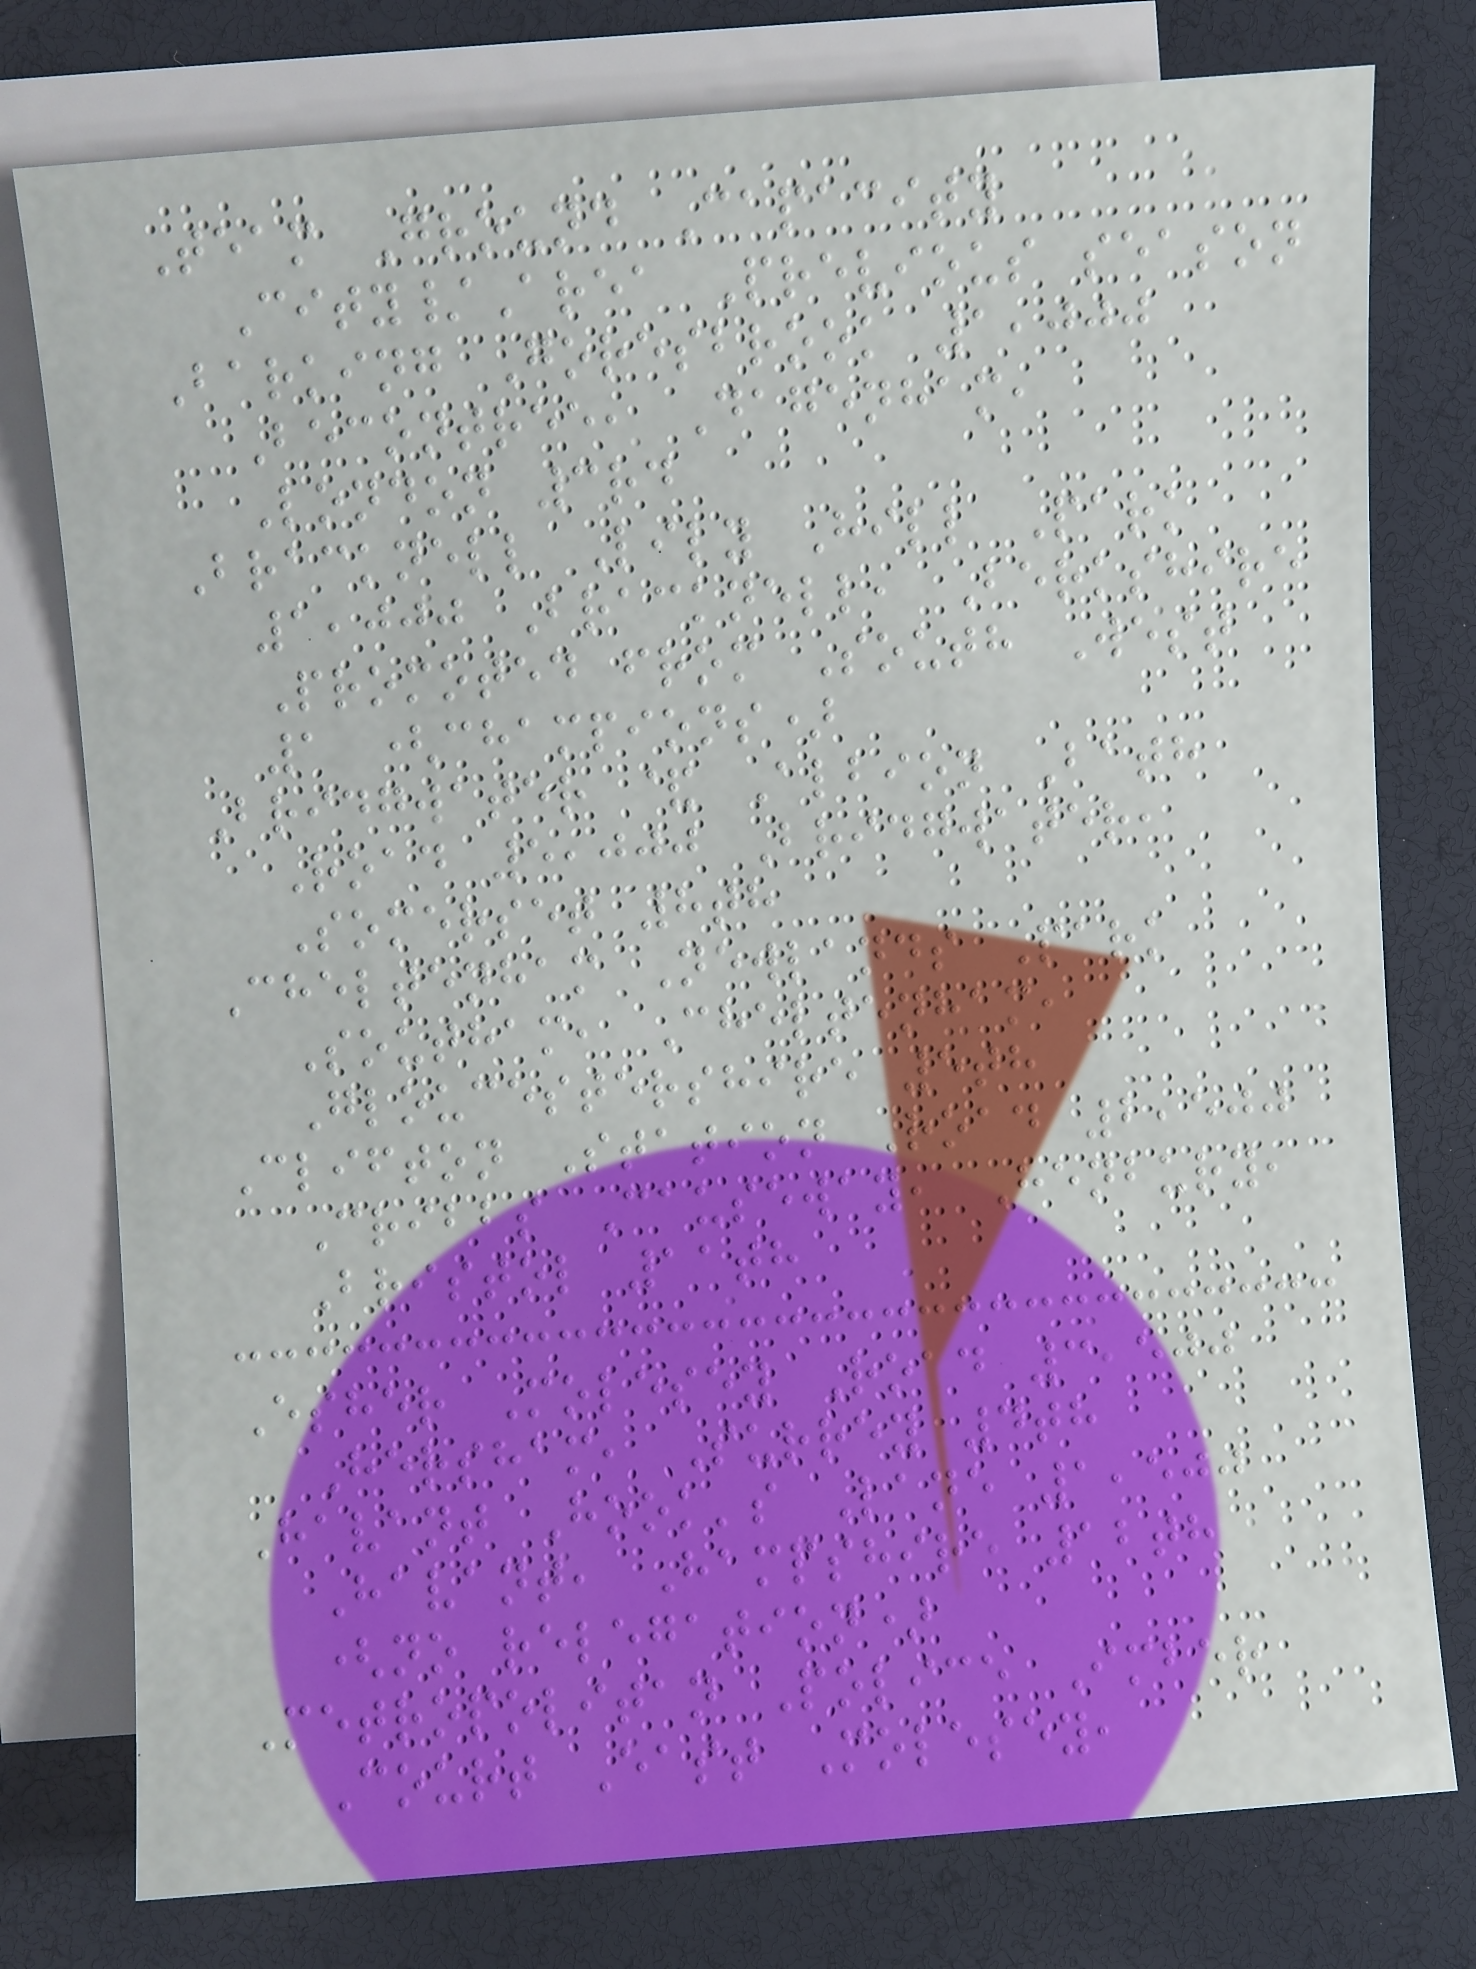Team Ground Capacity
City/Area Previous season
Barking Goresbrook 1,000
Becontree, Dagenham,
London 3rd
Bracknell Lily Hill Park
1,000 Bracknell, Berkshire
Promoted from South West
1 (champions)
Bridgwater & Albion Bath
Road 5,000 Bridgwater,
Somerset 8th
Cheltenham Newlands Park
Southam, Cheltenham,
Gloucestershire 5th
Clifton Station Road 2,500
Cribbs Causeway, Henbury,
Bristol 11th
Esher Molesey Road 3,500
Hersham, Surrey 4th
Havant Hook's Lane 1,500
Havant, Hampshire 12th
(no relegation)
Metropolitan Police Imber
Court East Molesey,
